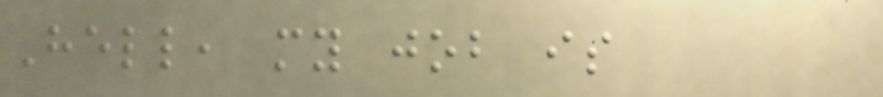Hell, my job is
